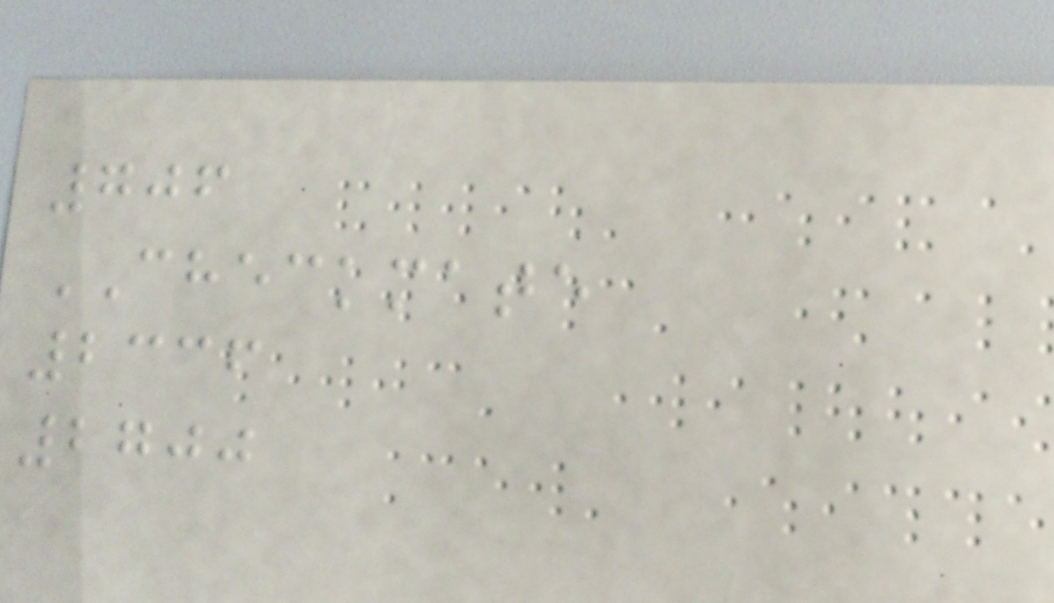706
CHECKMATE
2336
2700
